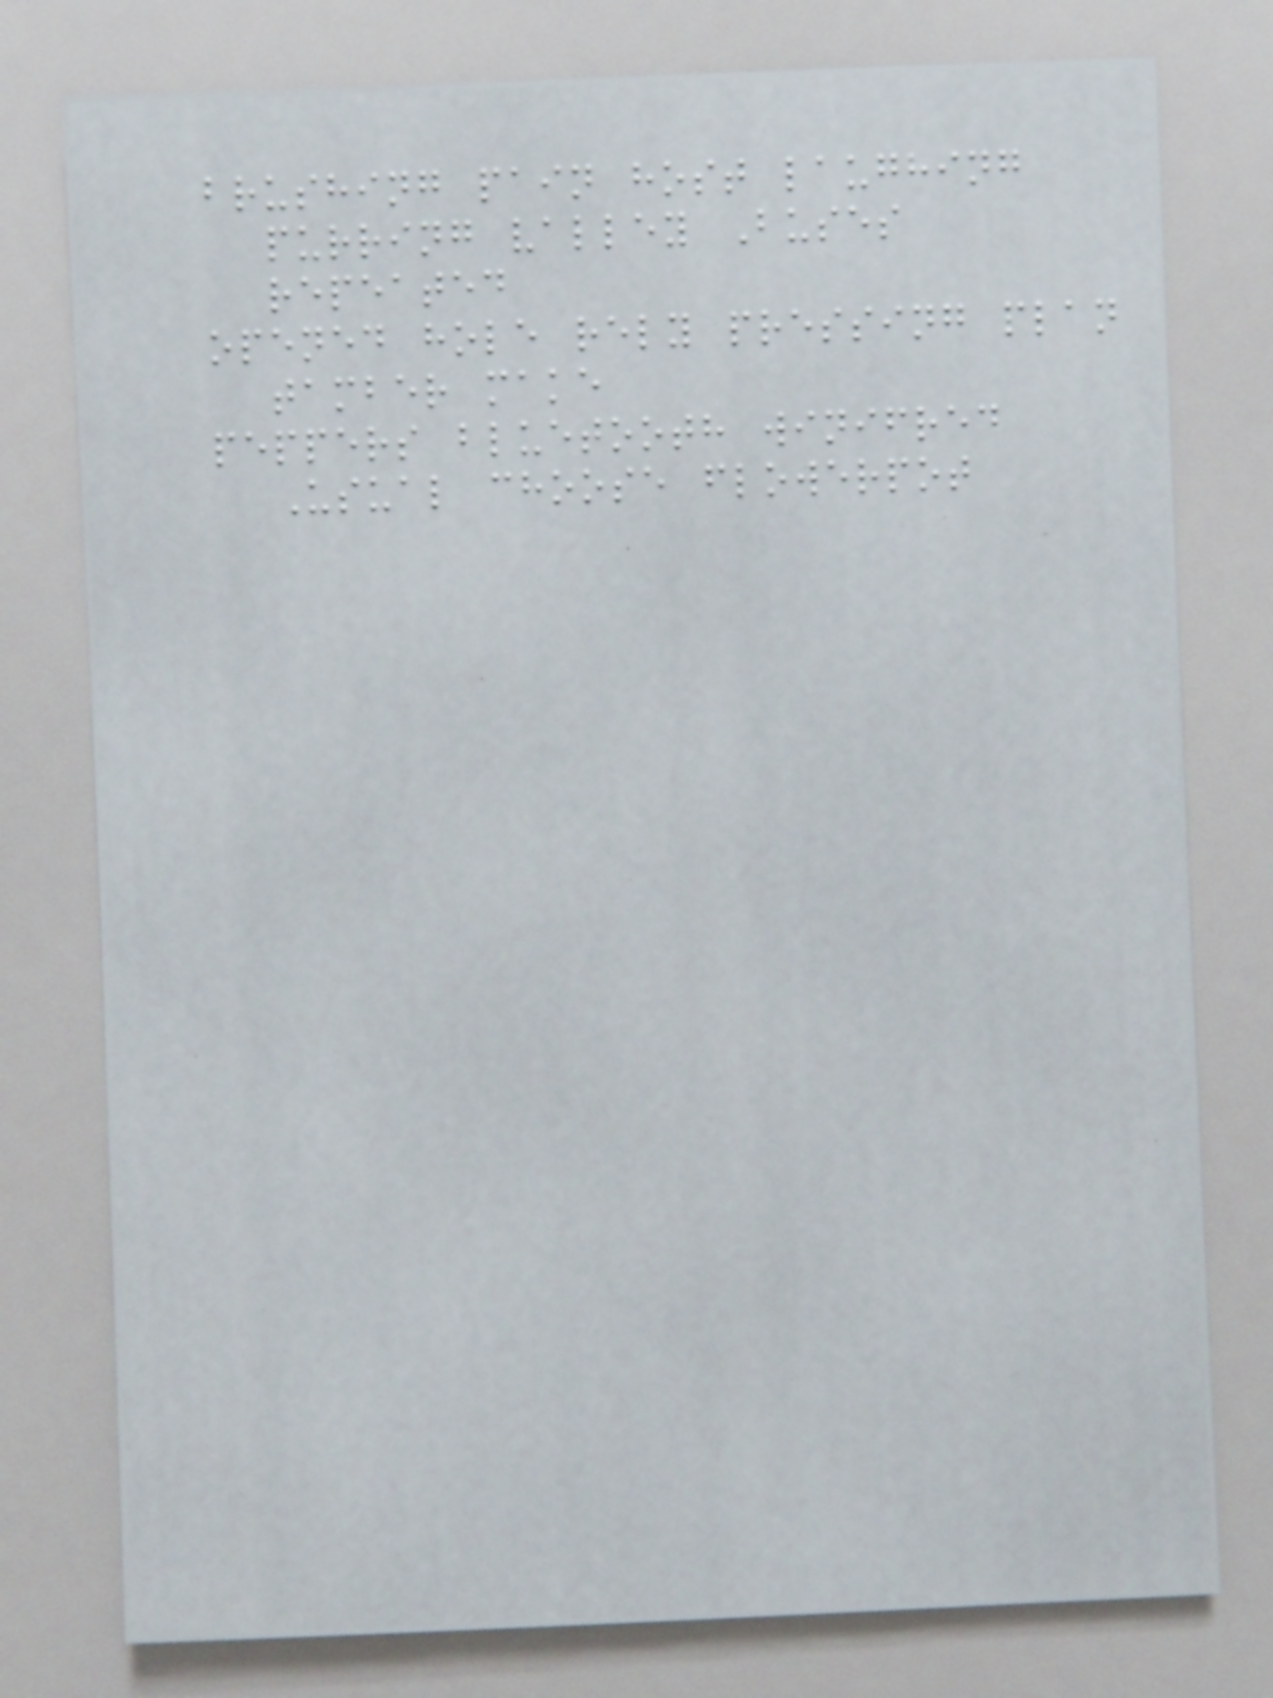brushing pain host laughing
purring valley Buses
repeated
opened hole rely pressing plan
tamber make
peppers bluetooth winifred
Usual choose flowerpot
